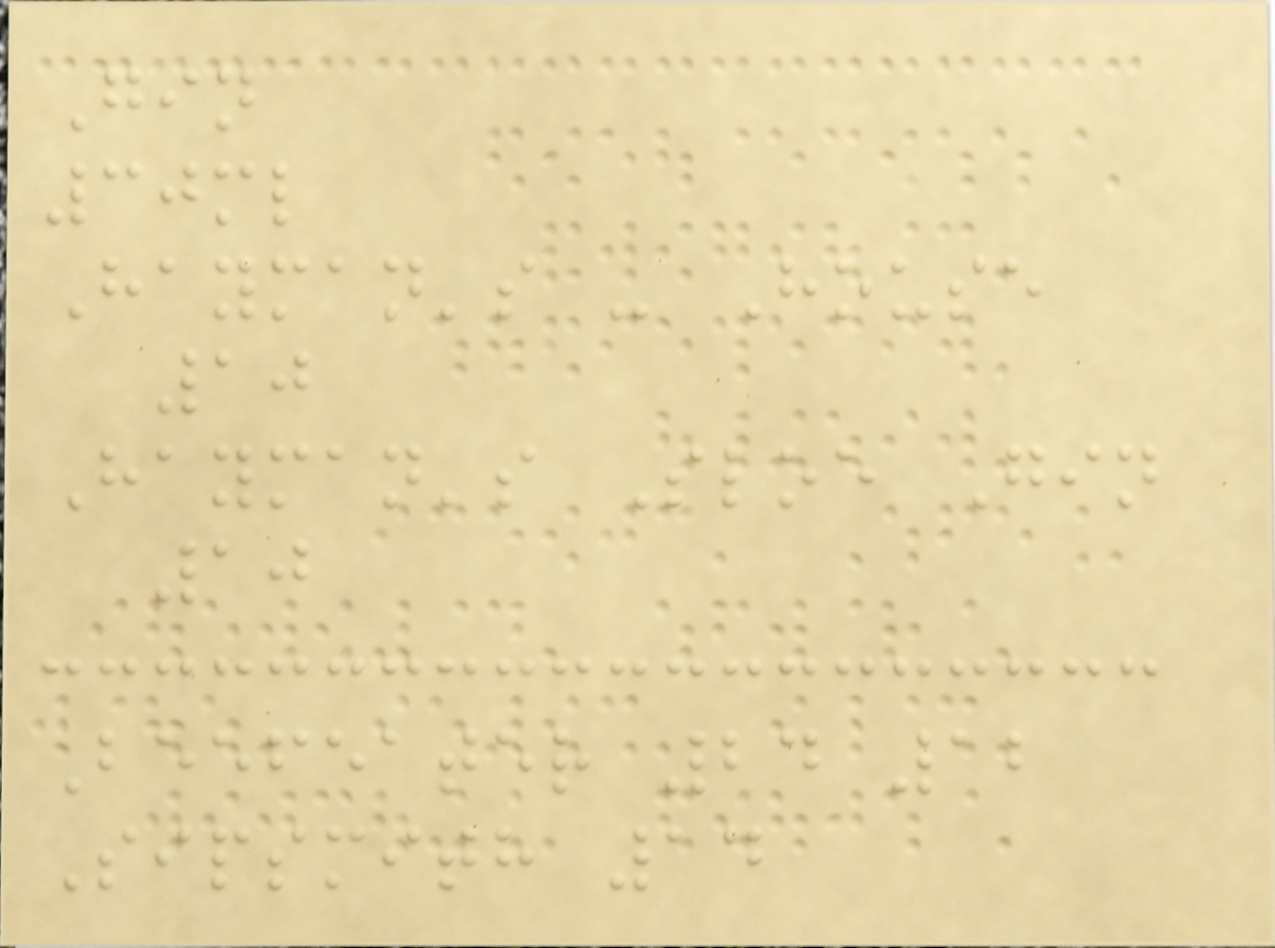Gin
30ml
Hayman's - House
10
Hayman's Sloe Gin
10
Beefeater 24 12
Sipsmith 14
